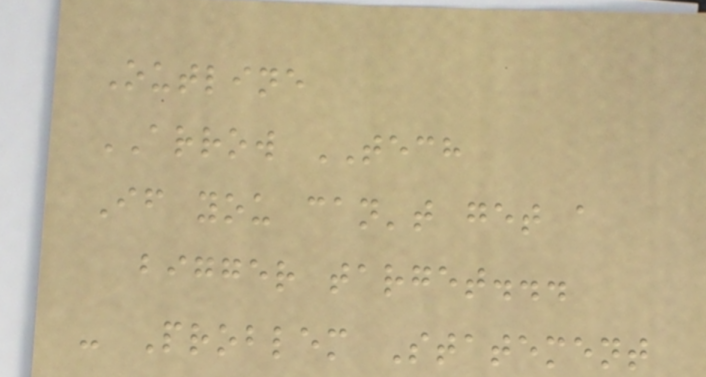Outline
ARROW TECH
If you can't get a
bigger target...
- Problem Statement
